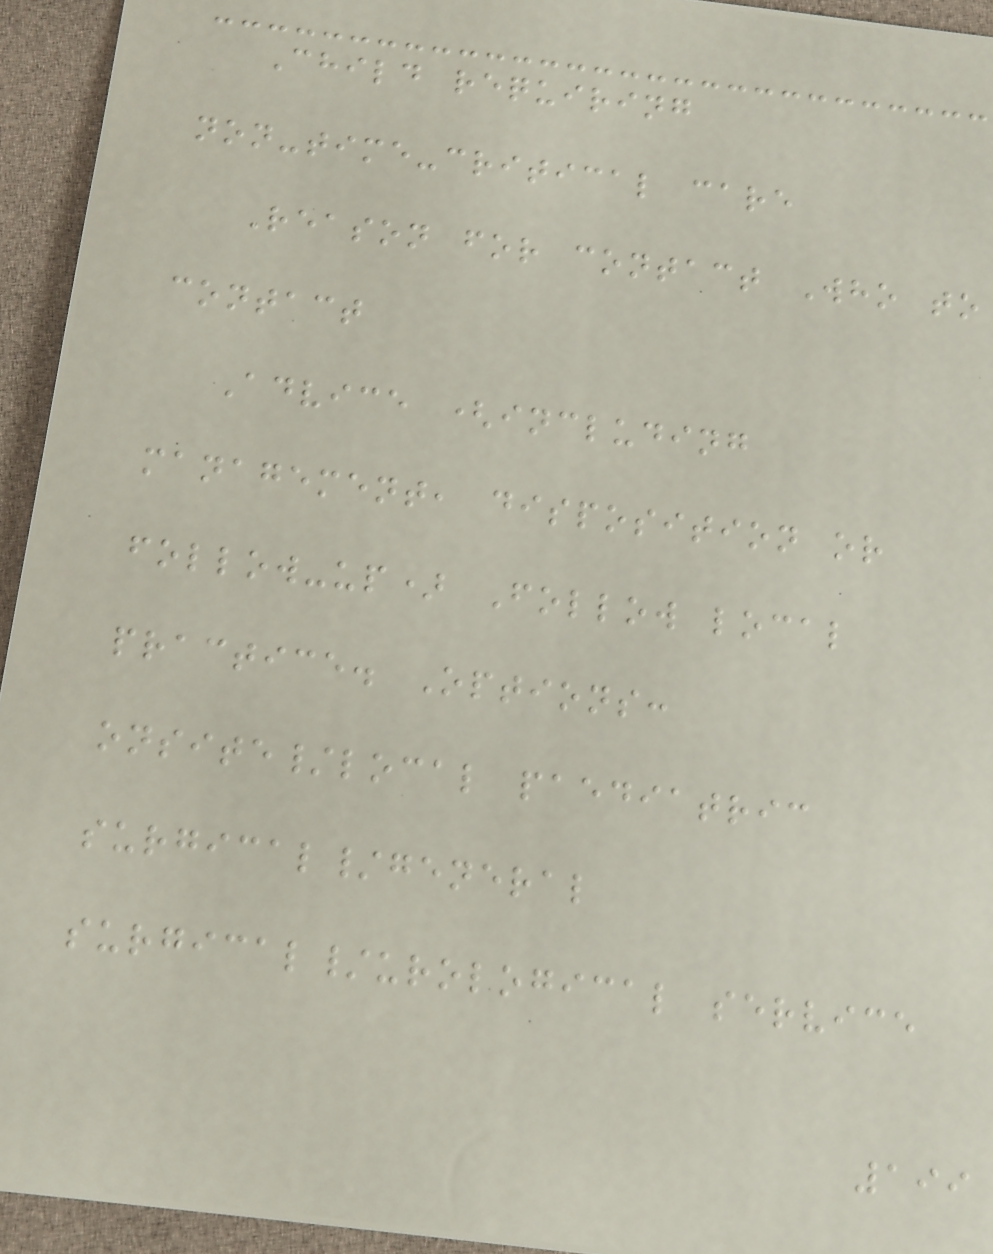Child requiring
non-time-critical care
Reason for contact Who to
contact
Advice (including
management, disposition or
follow-up) Follow local
practice. Options:
onsite/local paediatric
surgical/general
surgical/urological service
199
